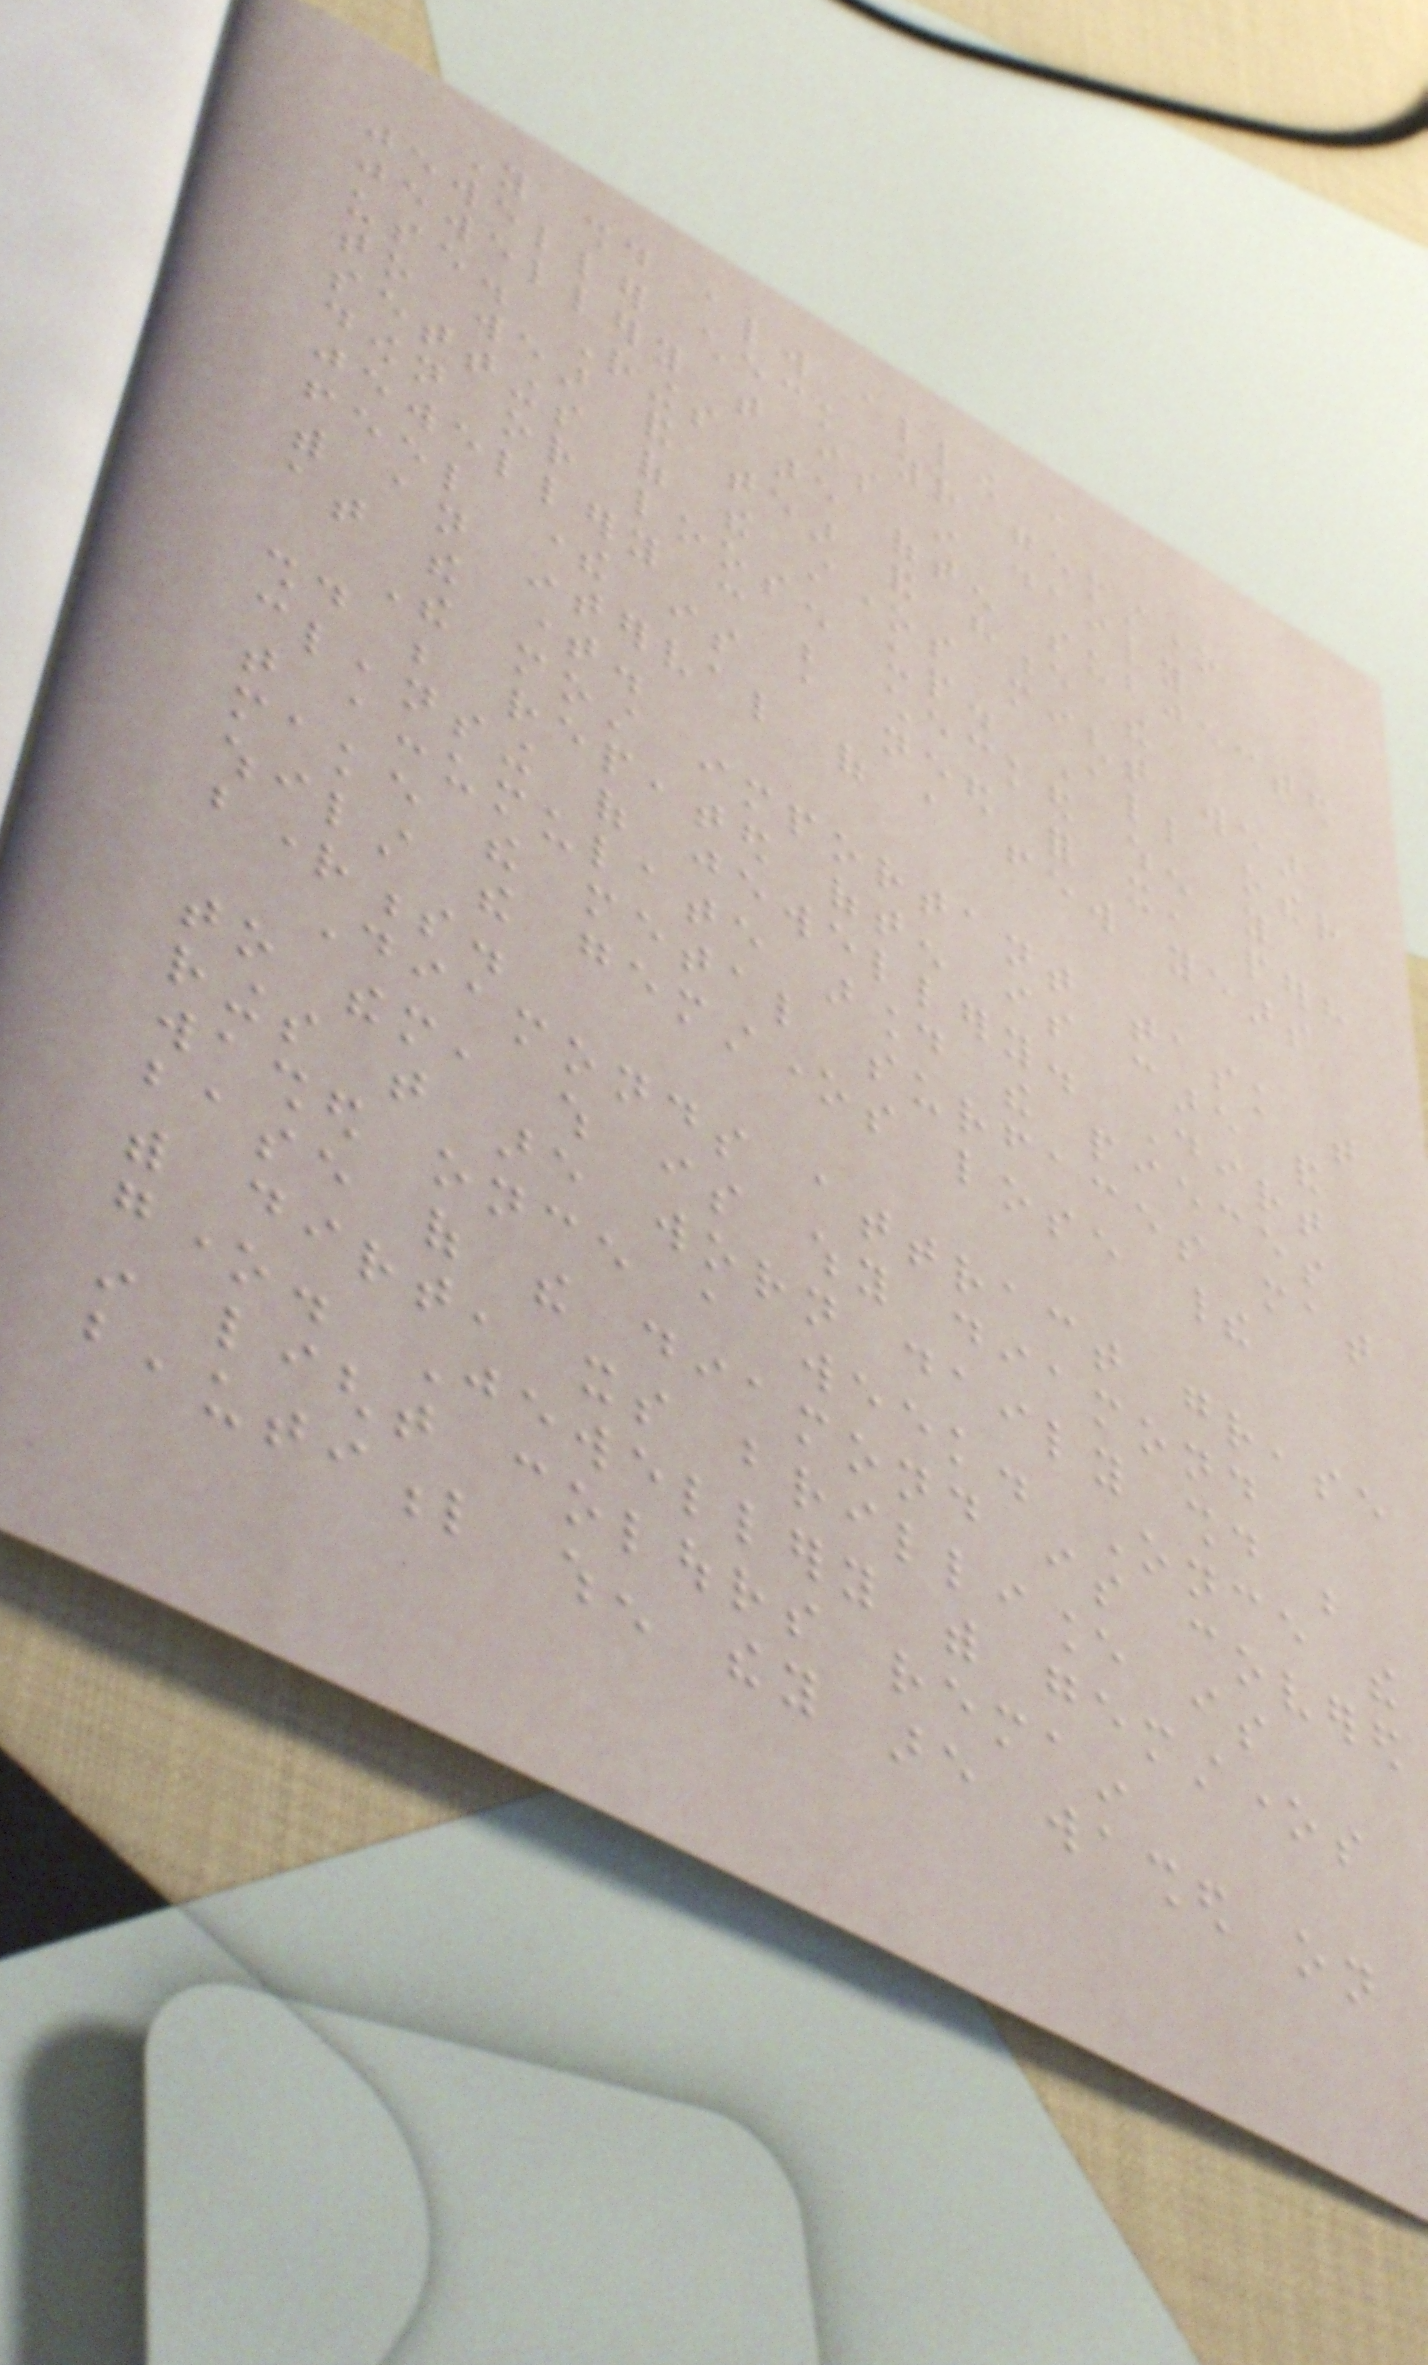You should always allow a
jeweller check your gemstone
jewellery that is in daily
use. Rings are often subjected
to wear and tear and hence the
settings of the stones might wear
down or loosen up. All other
jewellery can be checked when you
feel there is a need for it, perhaps
with an interval of a few years
at the time.
The most important task that
should be repeated often is care and
cleansing of jewellery. Dirt
that accumulate around the pieces
make the metal surfaces mat
whilst the gemstones lose their
brightness.
Diamonds attract grease
to them, which is why diamond
rings that are worn daily should be
washed once a week. Once the
base of the diamond is covered
with dirt, its brilliance is
gone. Jewellery with gemstones
in light colours remain
beautiful when they are washed on
